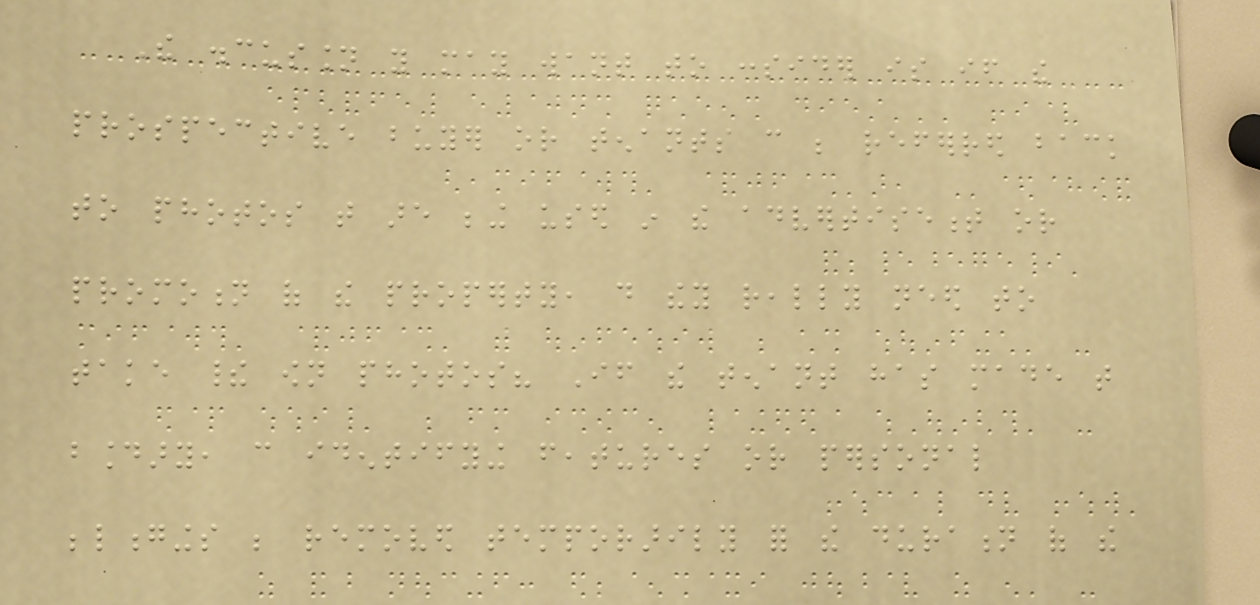The discussion you may want to consider is if the
prospective buyer or tenants can be referred back
to photos that are being used in the advertisement or
promotion of the property, do they really need to
take their own photos? If the tenant has made that
boundary, can identifying features or personal
belongings be removed temporarily for the duration of the
